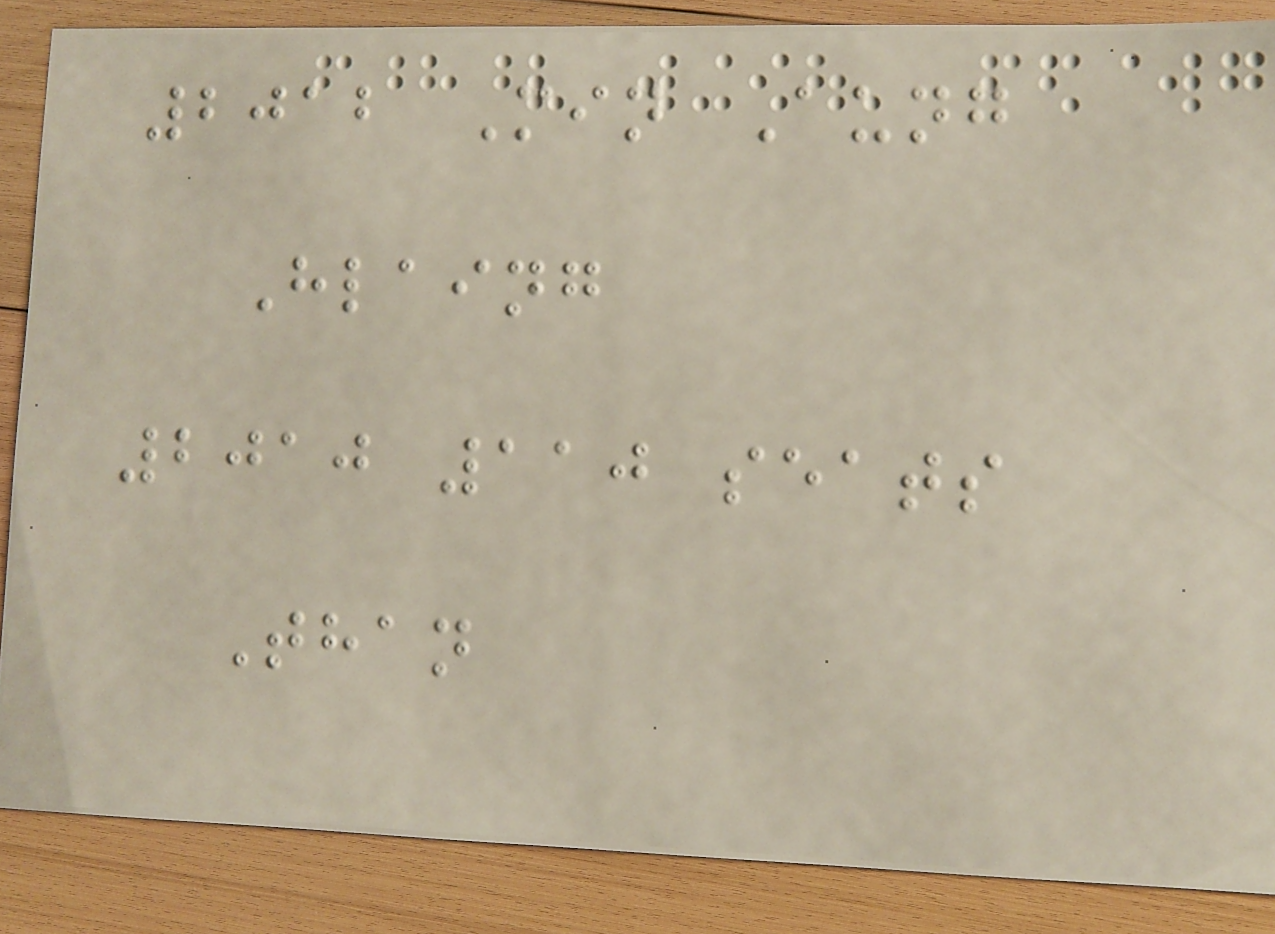2012 Min Aung
Hlaing
2010 110 seats
Than
